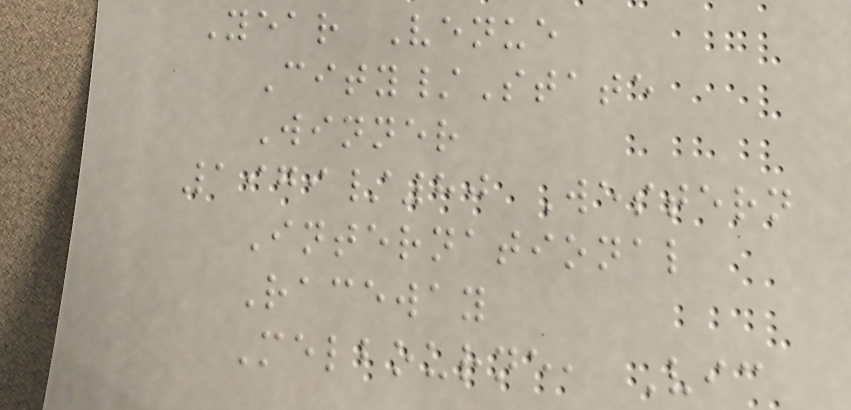Year Venue
City/State
Winner
1979/80 Western
International
Raceway
Melbourne, Vic
